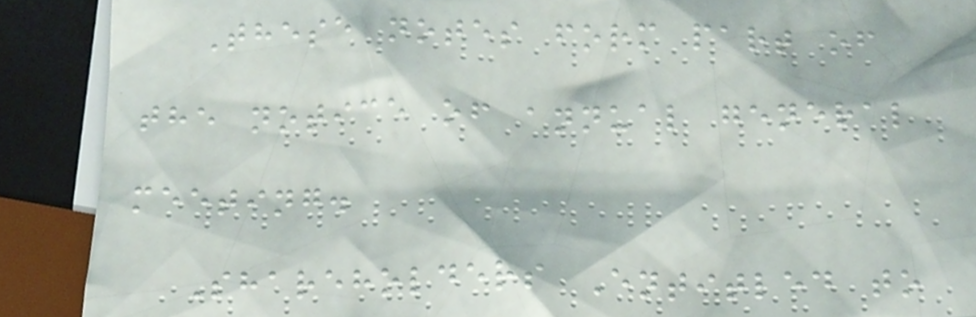These notes form part of
the notice of annual general
meeting.
Shareholders Entitled to
